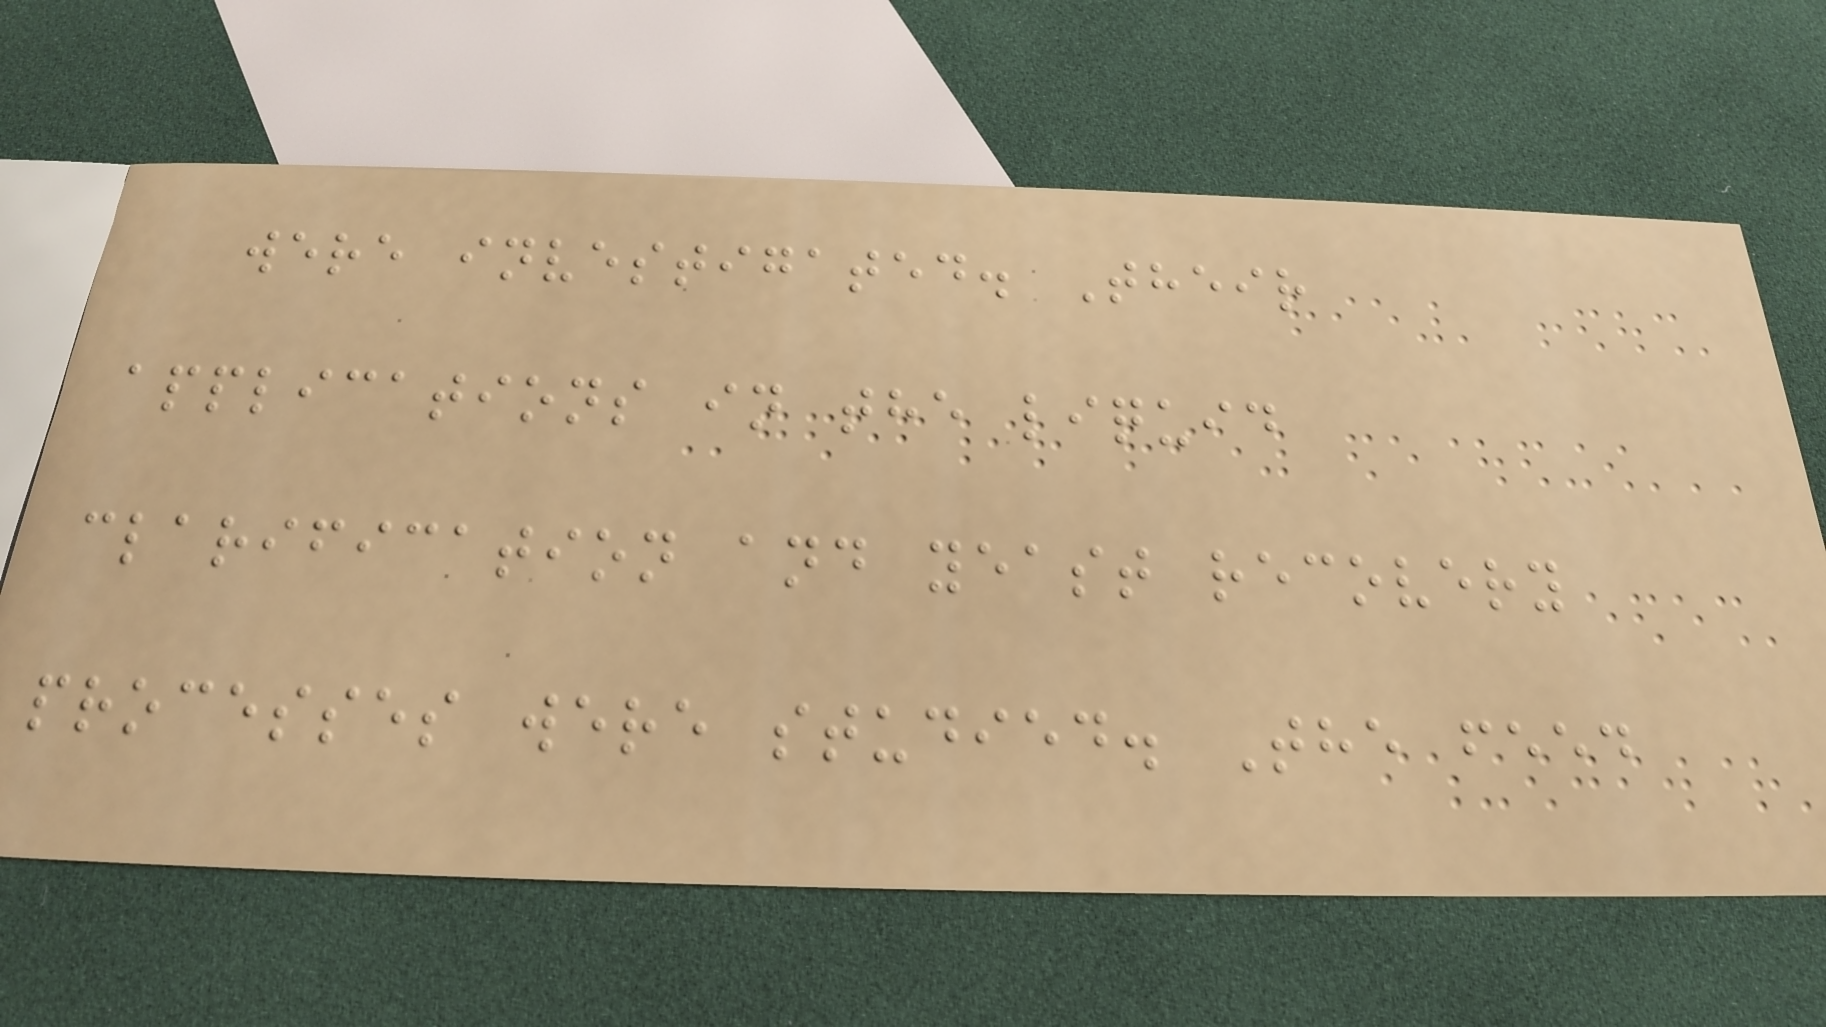were investigated. Their
applications in the liquid
clarification and yeast recovery
processes were studied. The feed
